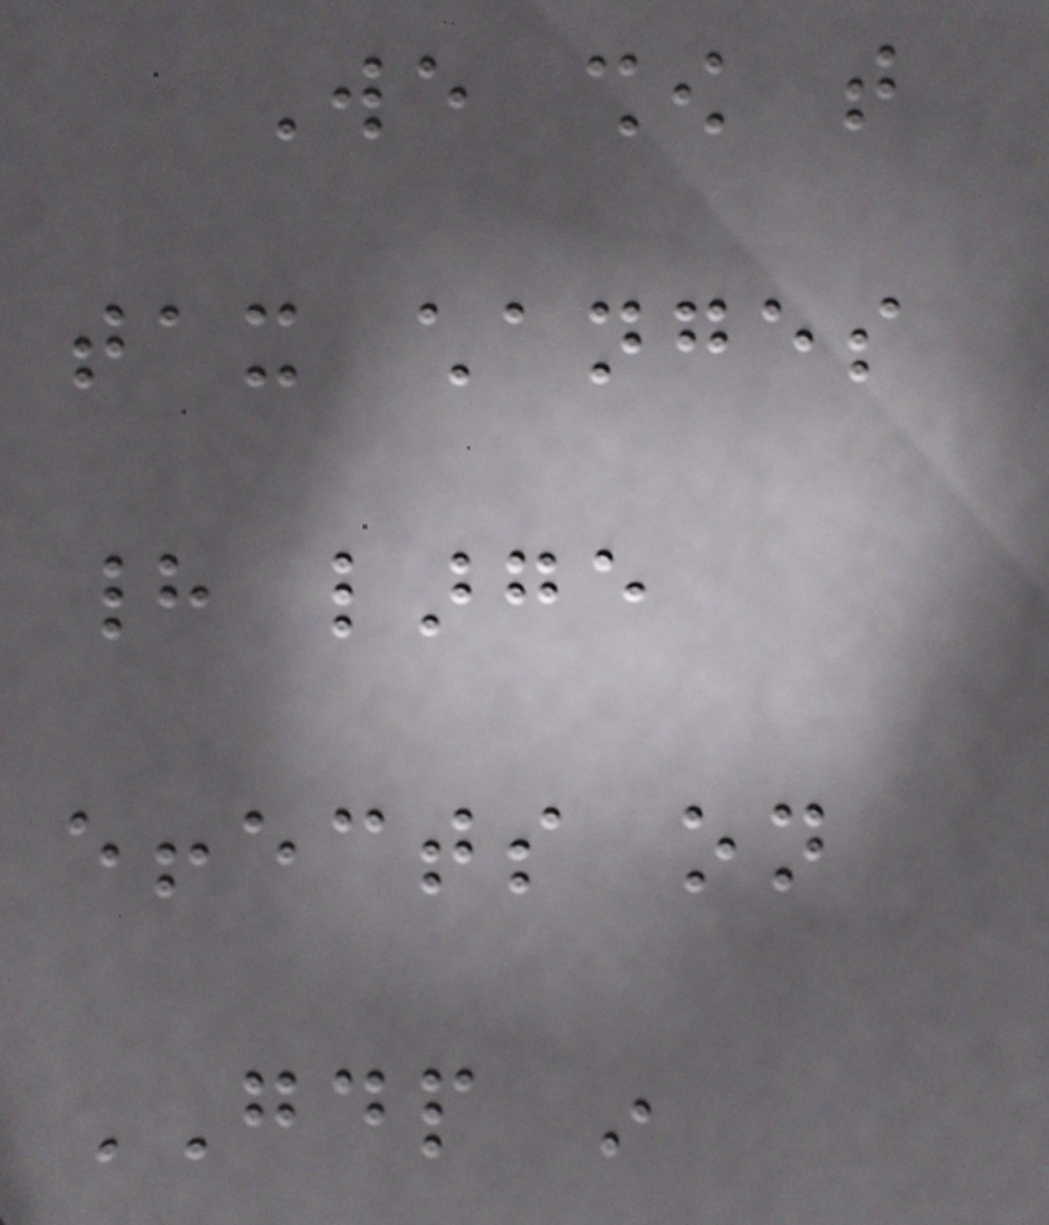We show that
tax changes
had large
effects on
GDP in
